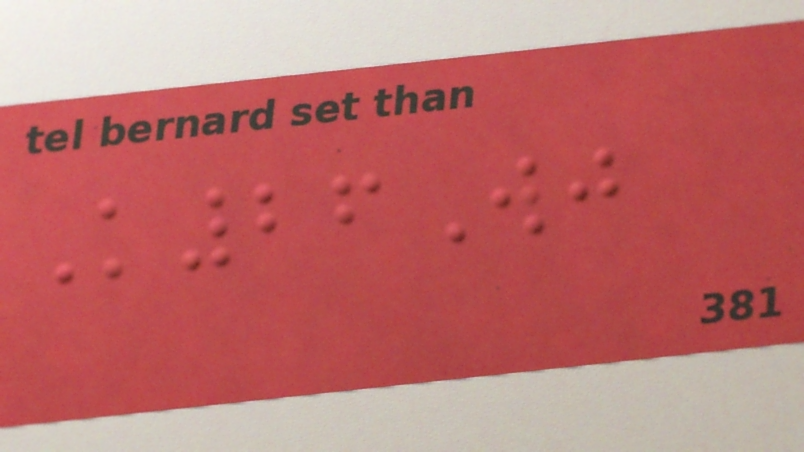K26Wj
